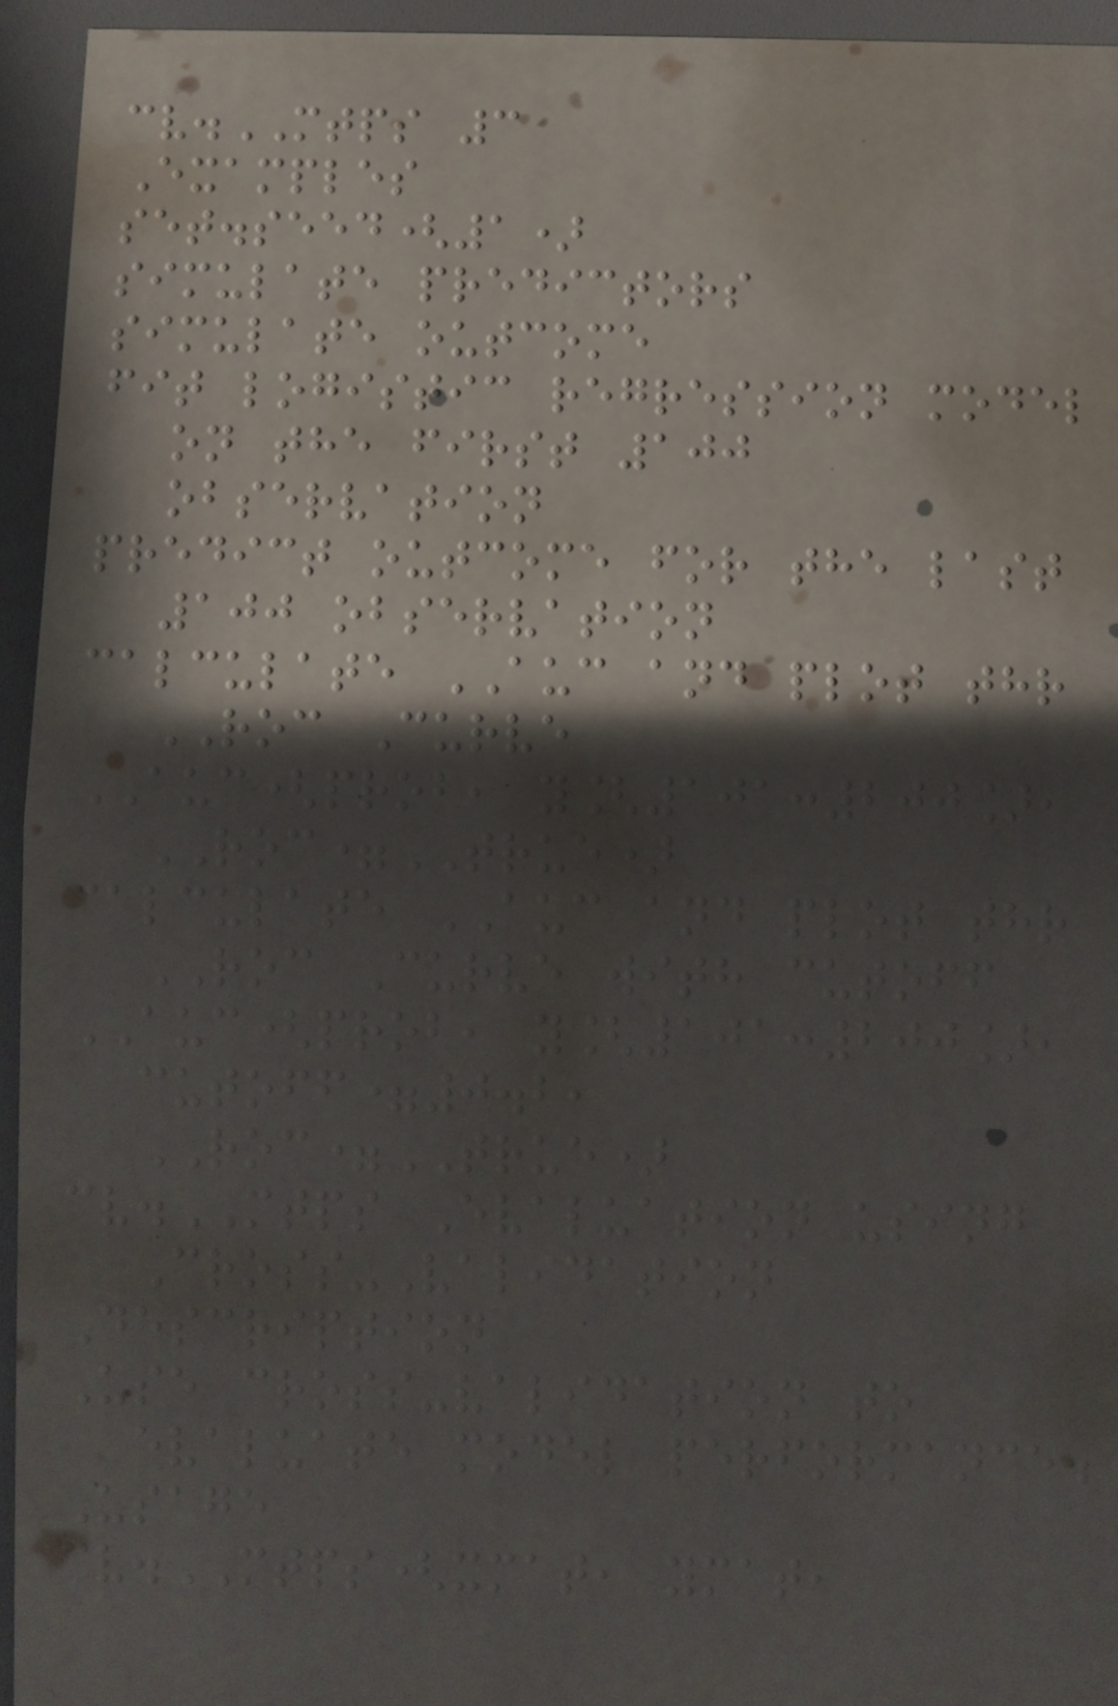cv.MTPS 3
Examples
set.seed(1)
simulate predictors
simulate outcome
fit logistic regression model
on the first 100
observation
predict outcome for the last
100 observation
calculate AUC and plot thr
ROC Curve
AUC(prob, y[101:200],
ROC=TRUE)
calculate AUC and plot thr
ROC Curve with cutoff
AUC(prob, y[101:200],
cutoff=0.2,
ROC=TRUE)
cv.MTPS Evaluation using
Cross-Validation
Description
Use cross-validation to
evaluate model performance.
Usage
cv.MTPS(xmat, ymat,
